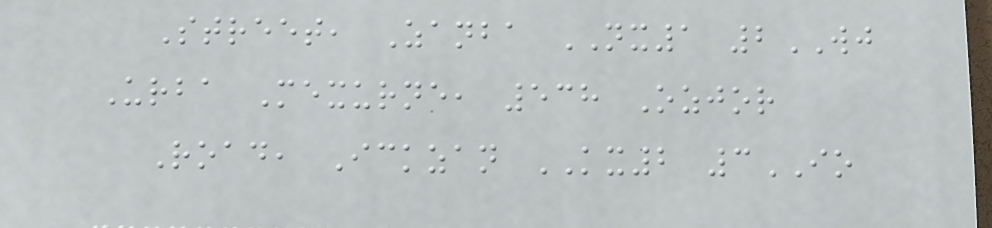Street, Zanba NX1 2WJ
Urba Mexurne, 538 Ozjor
Road, Ickzan KX2 3IO
